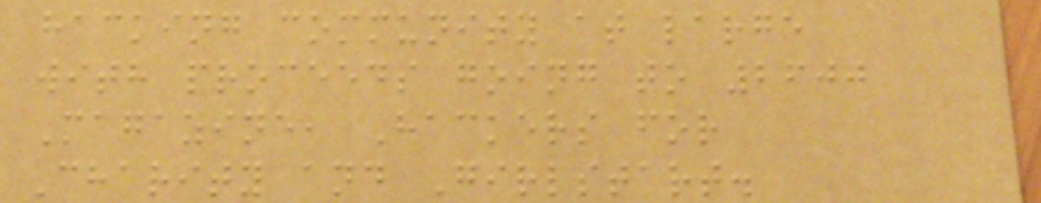hacking community at large
with proceeds going to 2600
Magazine, Hackers for
Charity and Girlstart.
